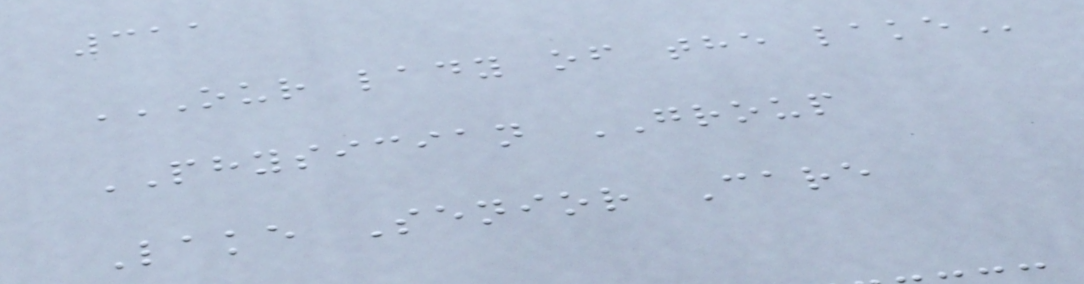311
OUR LADY OF THE LAKE
PHYSICIAN GROUP
Lake Senior Care
